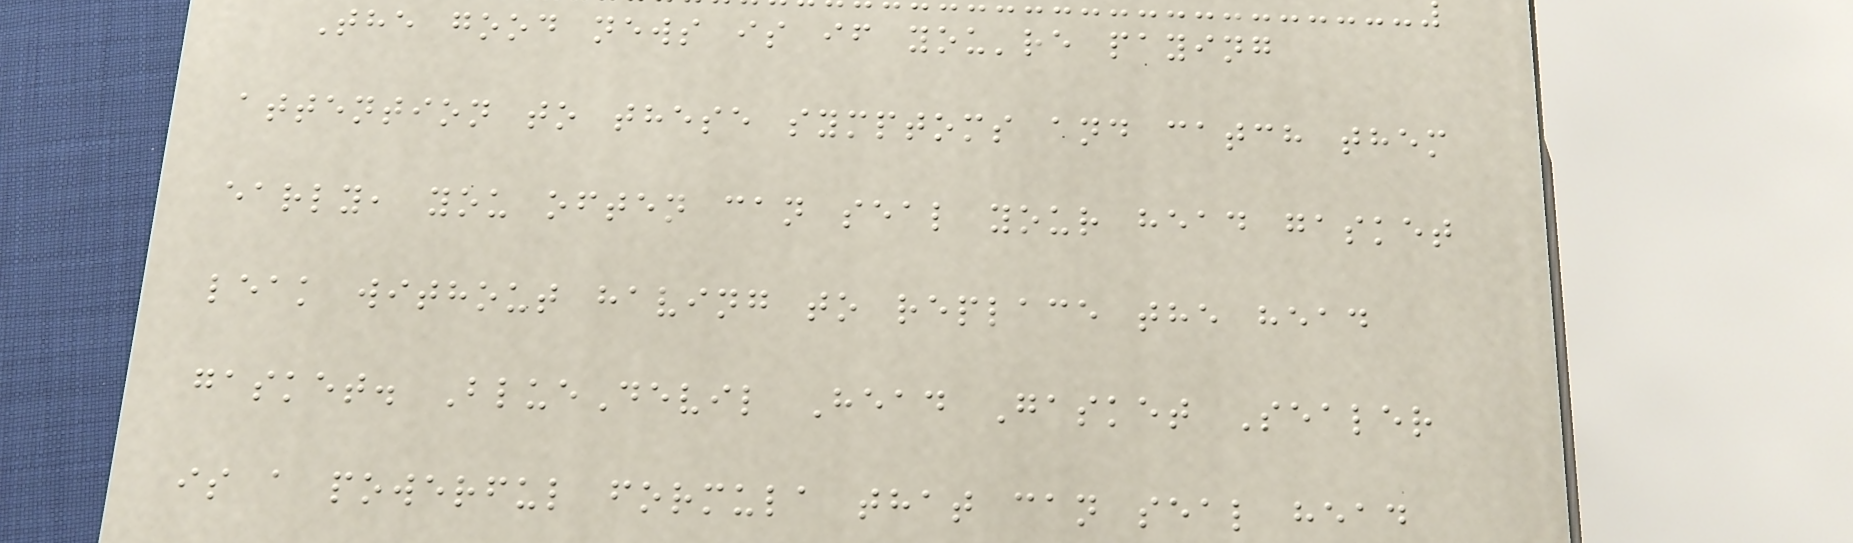The good news is if you're paying
attention to these symptoms and catch them
early, you often can seal your head gasket
leak without having to replace the head
gasket. BlueDevil Head Gasket Sealer
is a powerful formula that can seal head
